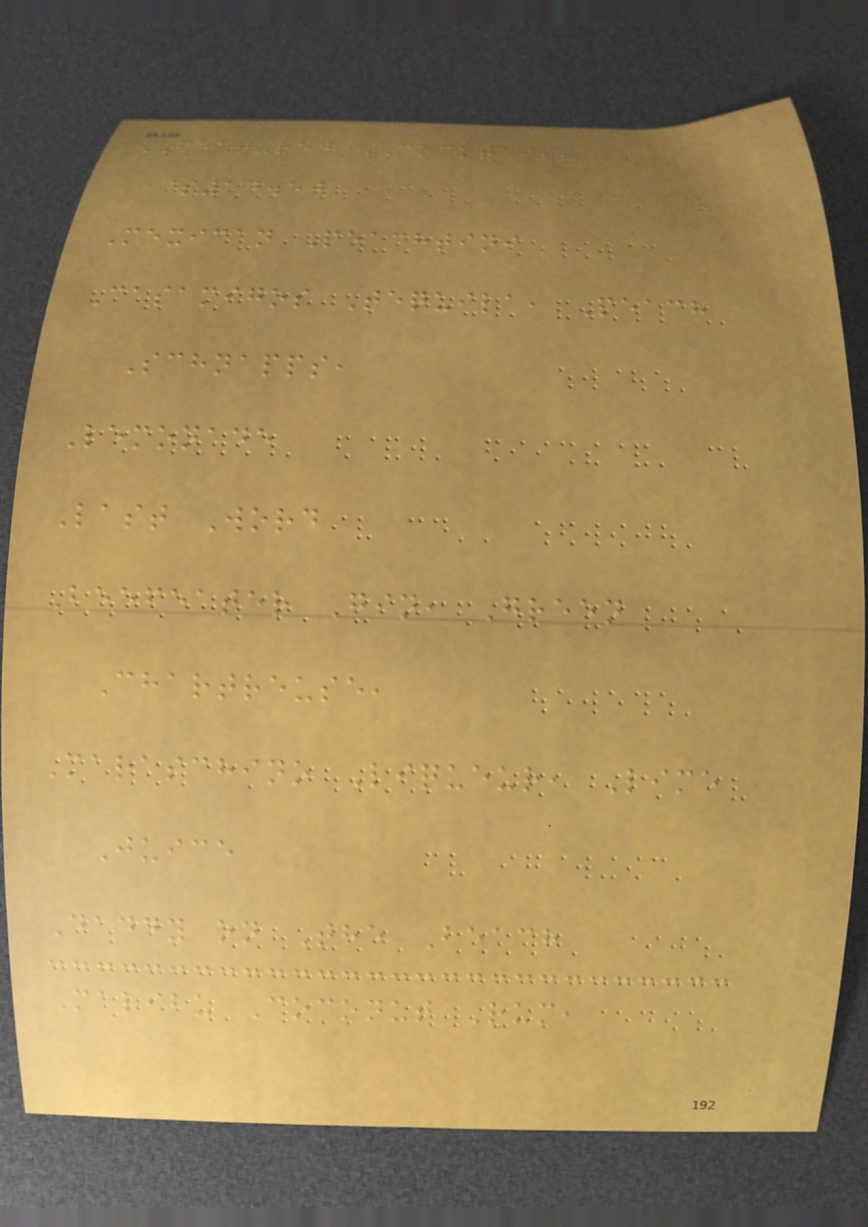FEATURED COCKTAILS
$14.50
Mexican Peachtini
Casamigos Tequila, Peach
Schnapps,
Lemonade
Last Word
Beefeater Gin, Green
Chartreuse,
Maraschino Liqueur, Lime
Juice
Daddy on The Beach
Malibu Coconut Rum,
